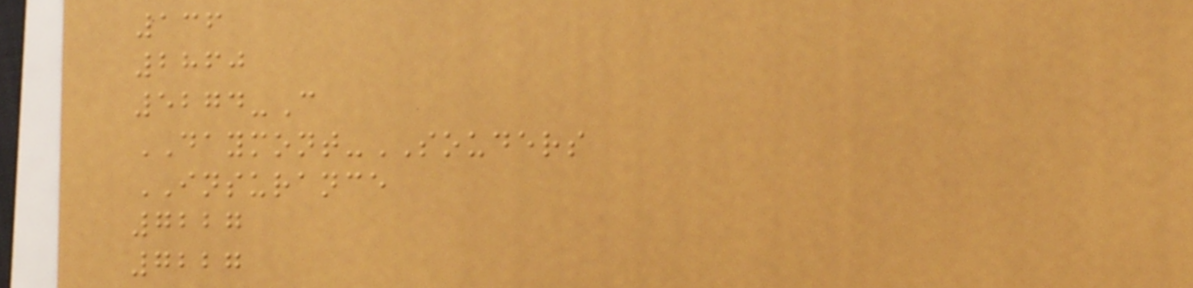136
2860
5274-C
DAYMONT-SOUDERS
INSURANCE
7227
7227
